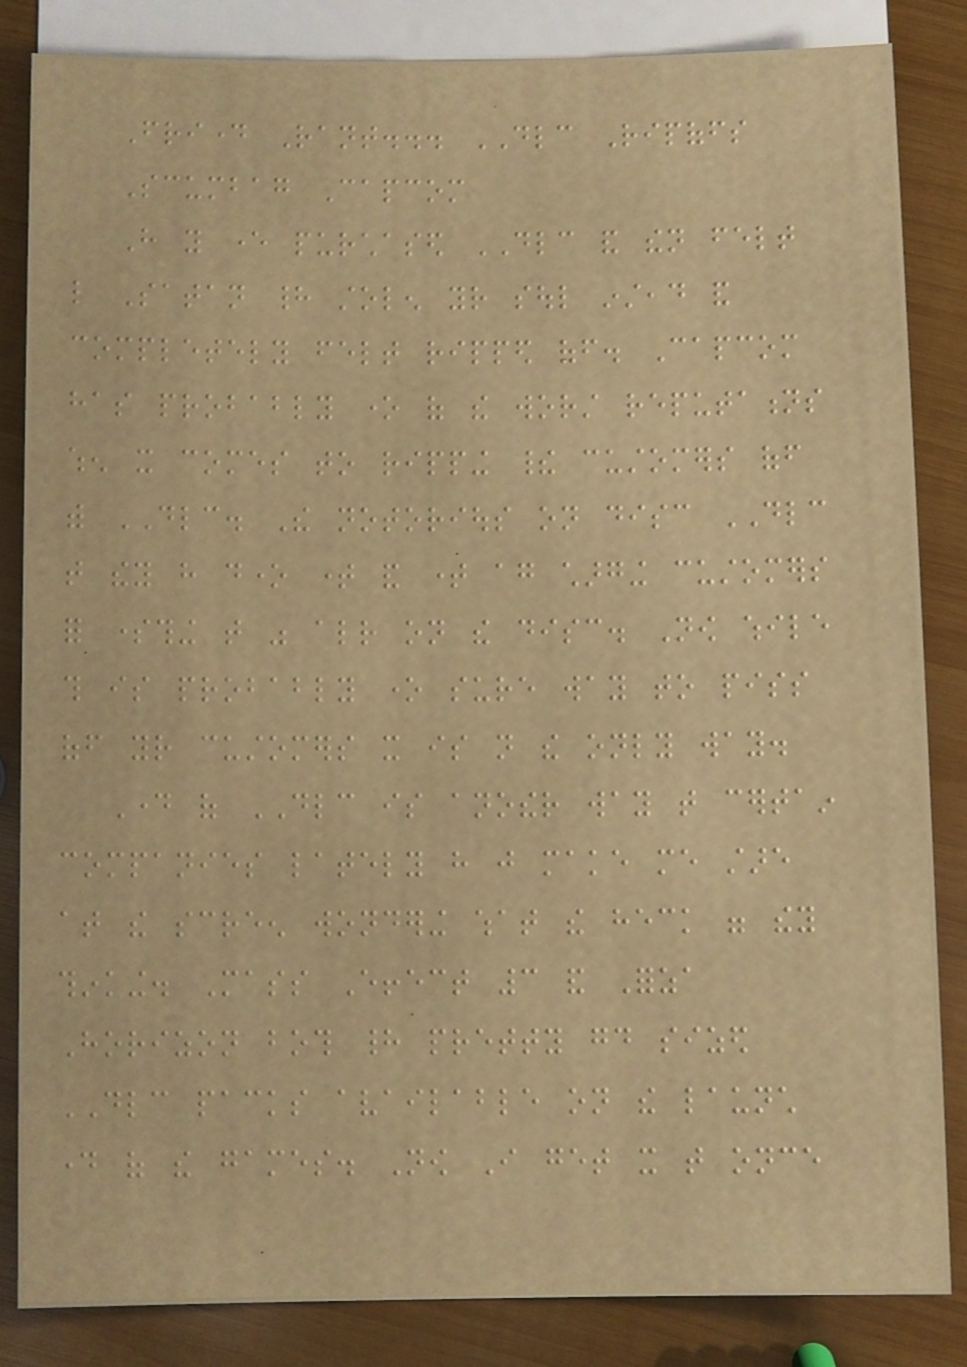Friday Rant... DLC Ripoffs
Scumbag Capcom
Have you ever purchased DLC and then felt
like Satan had stolen your soul instead and
completely felt ripped off. Capcom
has probably one of the worst reputations
when it comes to ripping their customers off
with DLC. The notorious on disc DLC
that they have done time and time again charging customers
for something that was already on the disc. Now while
this is probably one sure way to piss
off your customers it is not the only way.
Day of DLC is another way that certain
companies lately have just make me stare
at the screen wondering what the heck were they
thinking. Mass Effect 3 and Forza
Horizon both had pretty good sized
DLC packs available on the launch
day of the games. Now I get it that once
